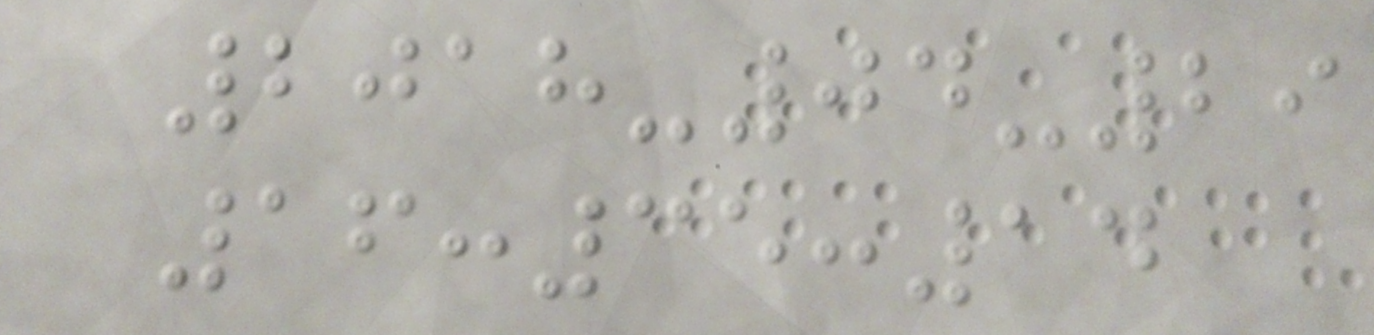2018-04-29
16:35:14
